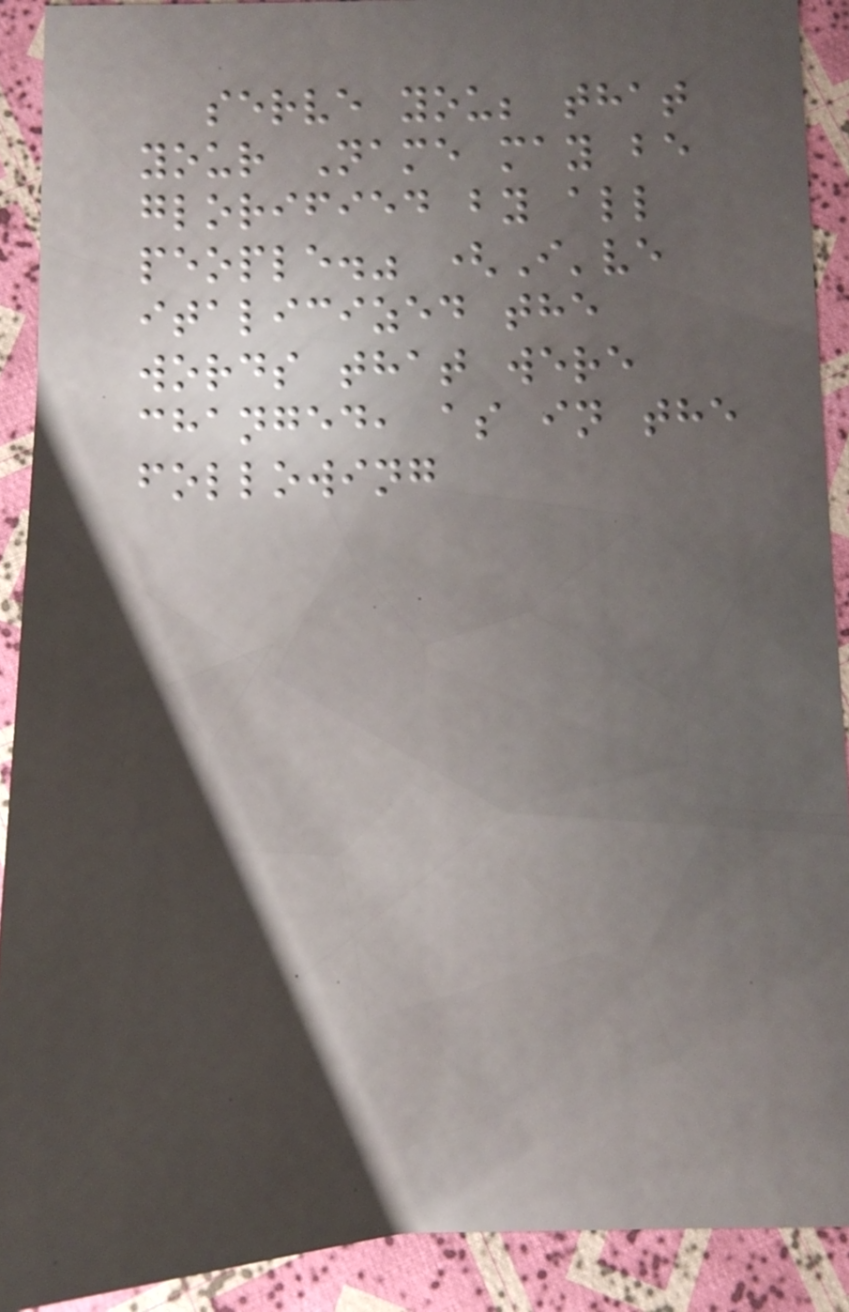serve you; that
your Name may be
glorified by all
people." (I've
italicized the
words that were
changed, as in the
following
